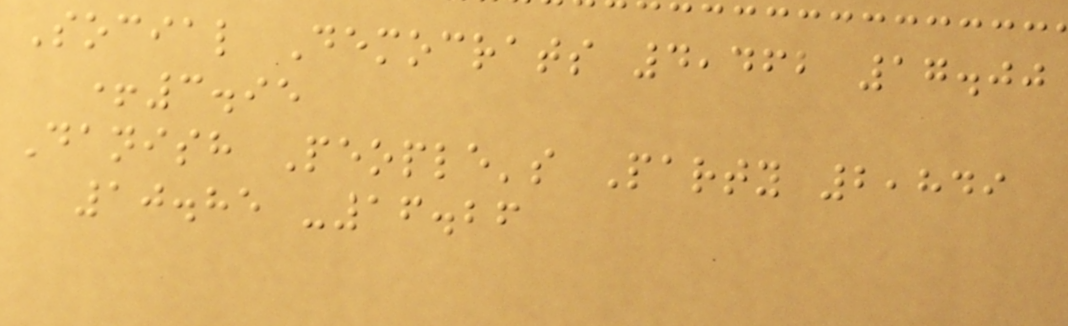Social Democrats 4,462 17.00
+3.95
Danish People's Party 2,849
10.85 -16.26
